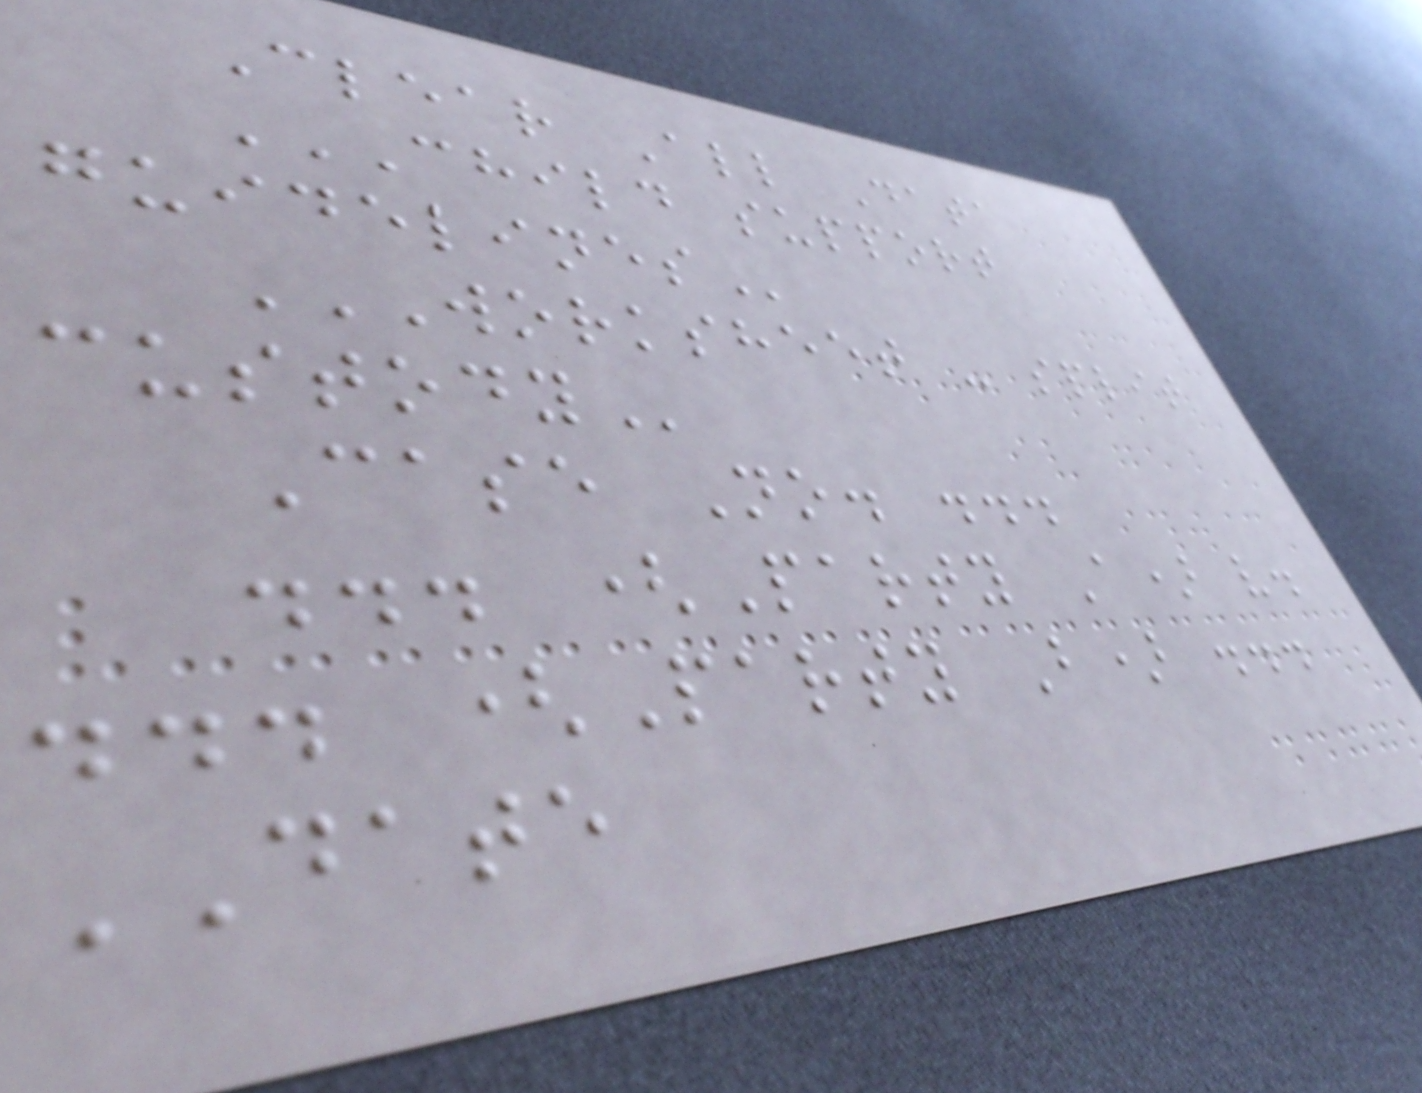Clear All Data
CHILD SUPPORT
GUIDELINES
WORKSHEET - SPLIT
CUSTODY
Case No. ...
... (Party A) v.
... (Party B) ...
DATE
